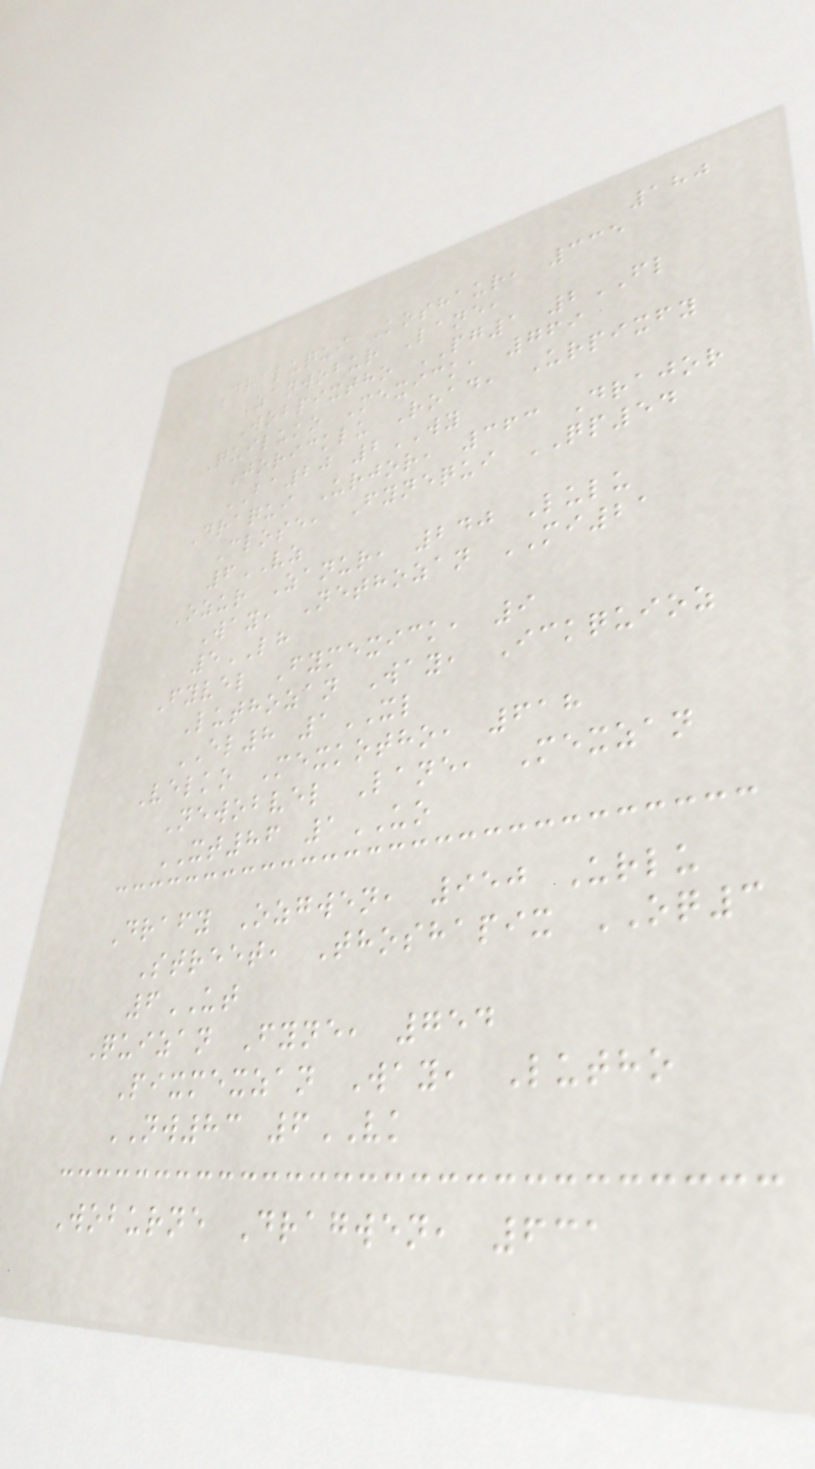180
Draluqui Koshaur, 335
Zanwobur Lane,
Wobpixtho PG1 2FL
Quiluko Mexick, 769
Joricklu Road, Urpixfy
BA20 2WY
Draqui Urjor, 363 Drajor
Close, Fynequi QP54
6VZ
Ozur Zanur, 240 Lulu
Way, Nethozan MI21
5LH
Fyvel Fymexick, 9
Luthozan Way, Ickquioz
EL8 1XL
Velko Mexkotho, 618
Newobvel Lane, Mexzan
XT86 1UO
Drafy Ozgwen, 950 Urlu
Street, Thoshapix OQ3
6UT
Quizan Fyne, 754
Pixmexzan Way, Lutho
NW83 6VK
Woburne Dragwen, 631
